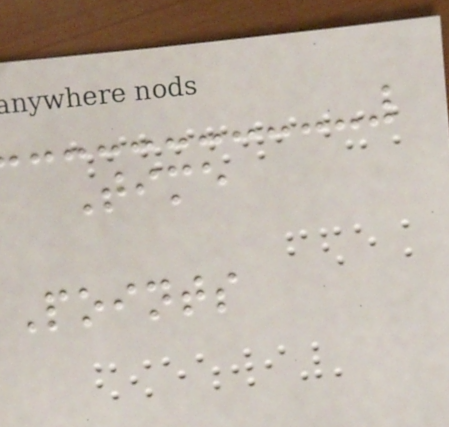Time
Points
